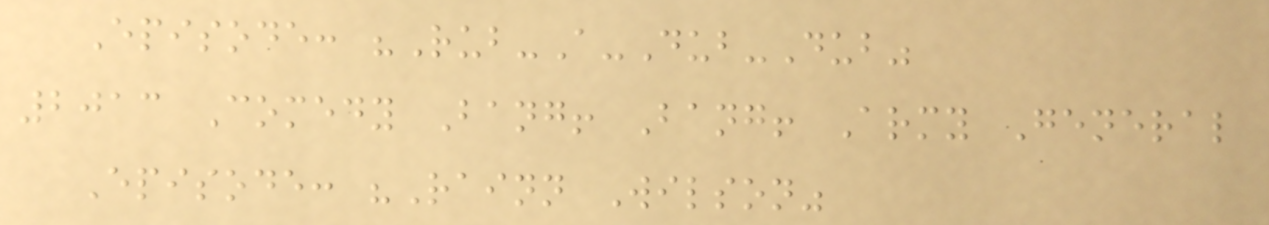Episode: "Rub-A-Dub-Dub"
2013 Comedy Bang! Bang! Army General
Episode: "Rainn Wilson"
